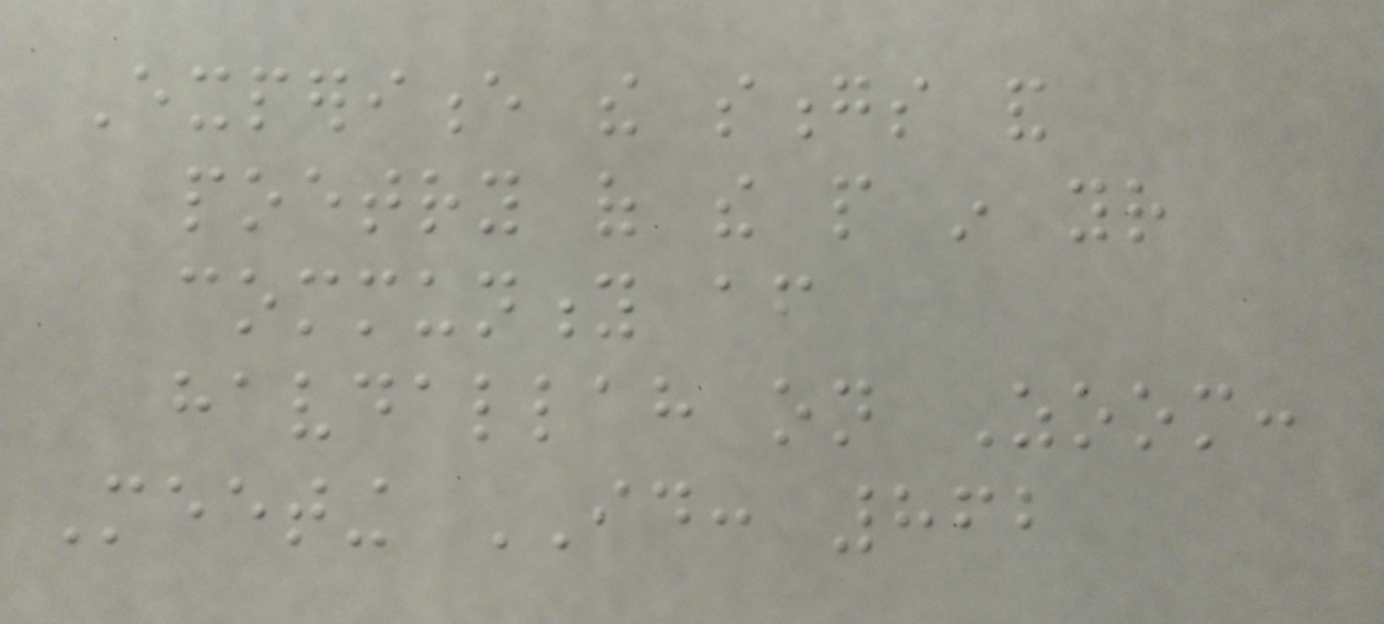Experience the songs and
poetry of the people in your
community after
havdallah on Zoom:
Meeting ID: 862
